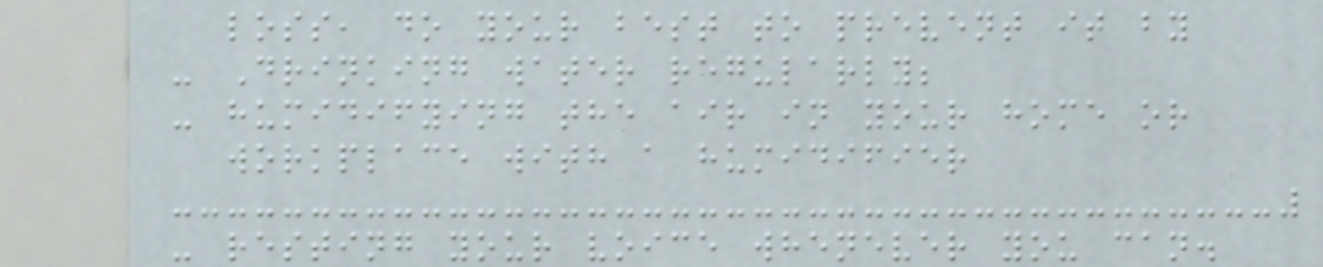loss, do your best to prevent it by
- Drinking water regularly;
- humidifying the air in your home or
workplace with a humidifier
- resting your voice whenever you can.
